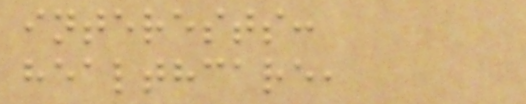interests:
healthcare,
